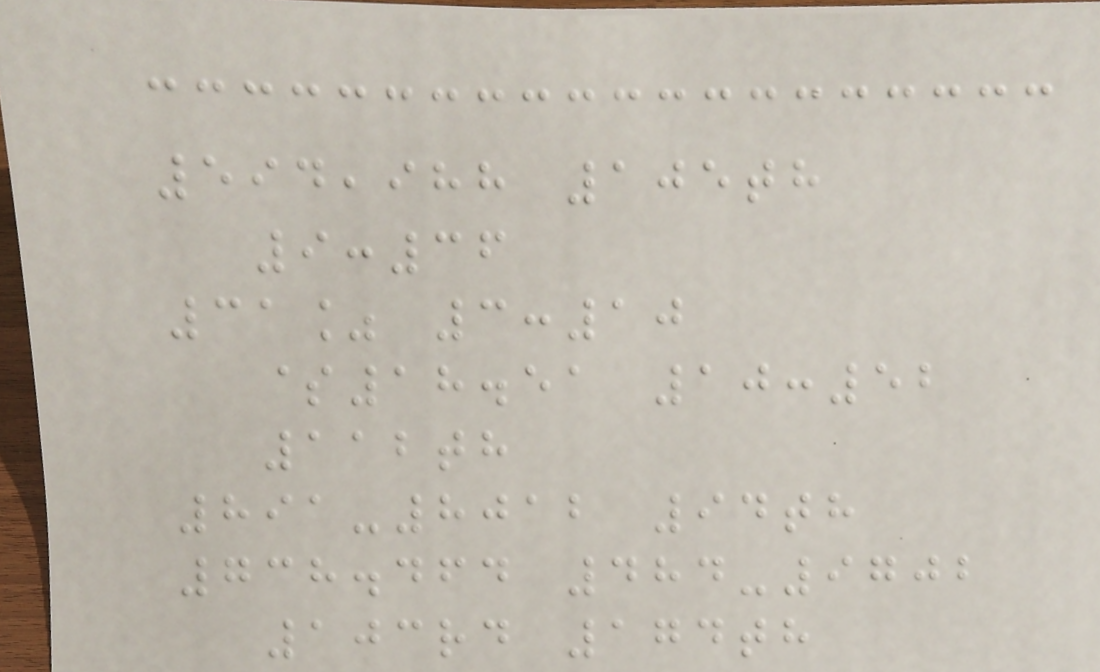594,988 105th
9:36
31% 3:10
$18.51 10:52
112th
891-8012 94th
738.464 484-9702
103rd 174th
